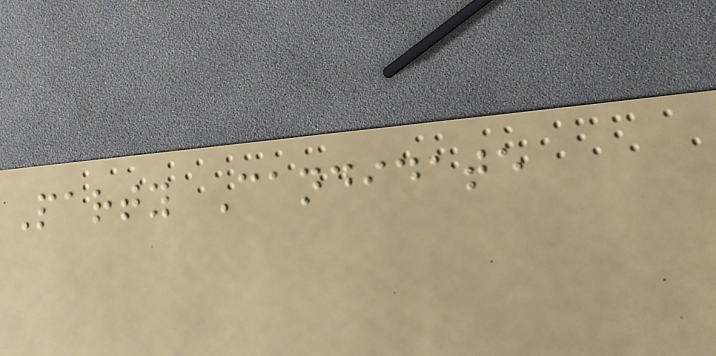Party Candidate
